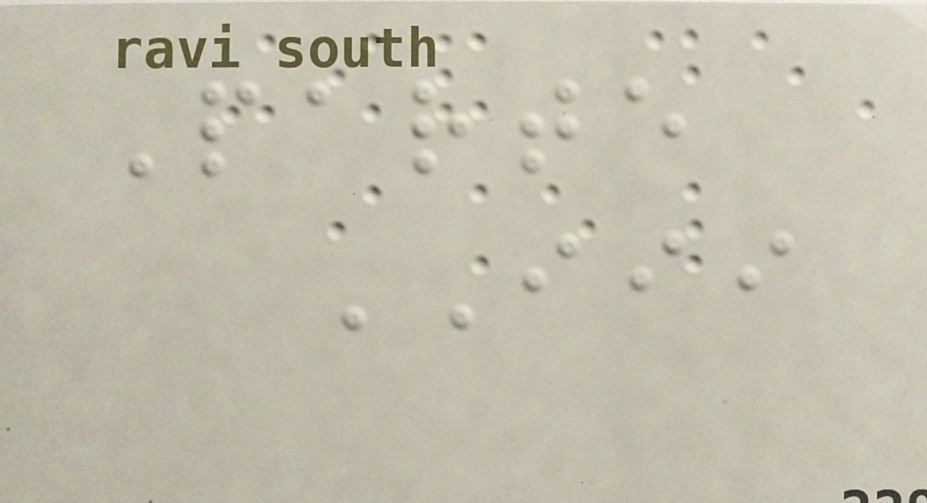Parte
III
